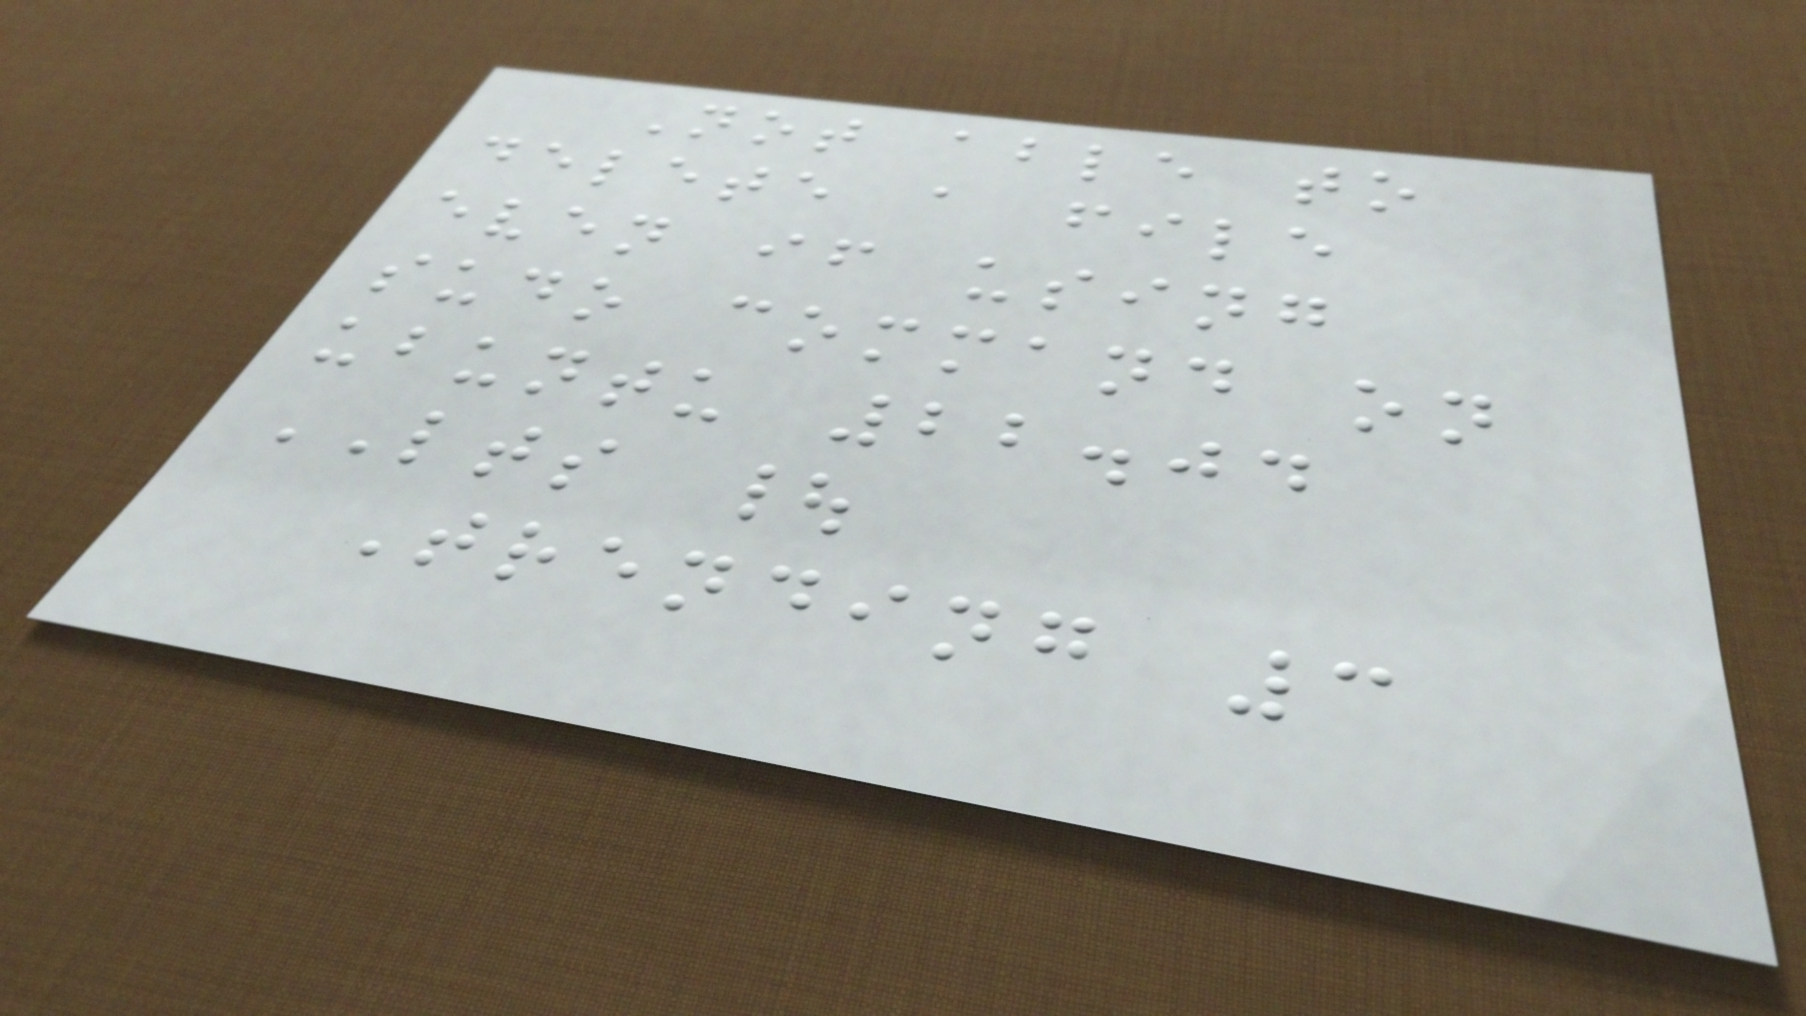Not able to
delete a file
even if using
sudo command on
ubuntu 22.04
LTS |
Trending 3
